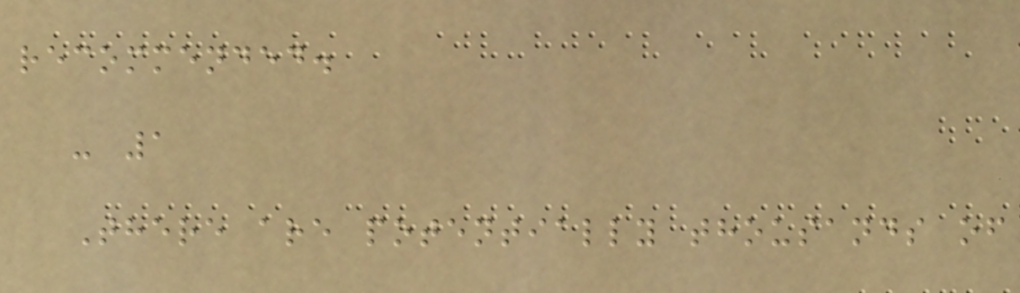recommended.
- 1
There are potentially thousands of
